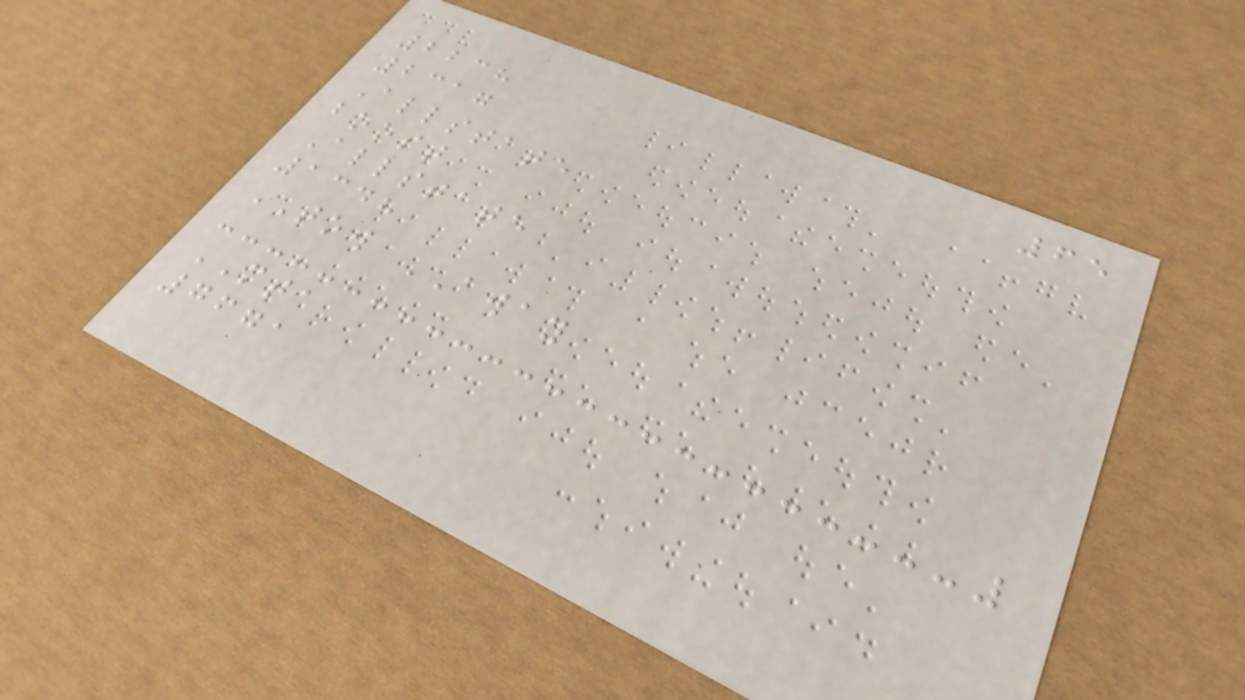65
2238
2317
Allstate
boost
Allstate
1348
TOW AWAY
MTA
7671
